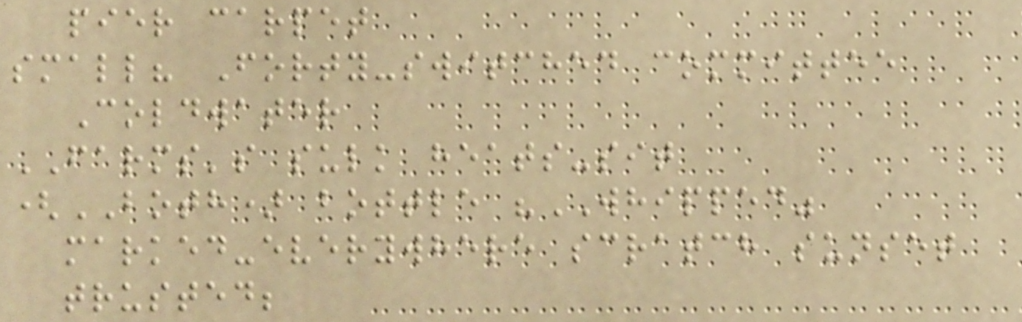pier carpet
small? Forty-switched committee
Coldwater
FARMS's sulk heats-sit
(BOTH) bottle "WHIPPED"
marked-everywhere scratch sunset
trusted;
